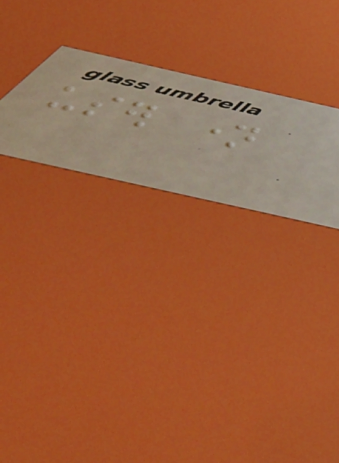user name
